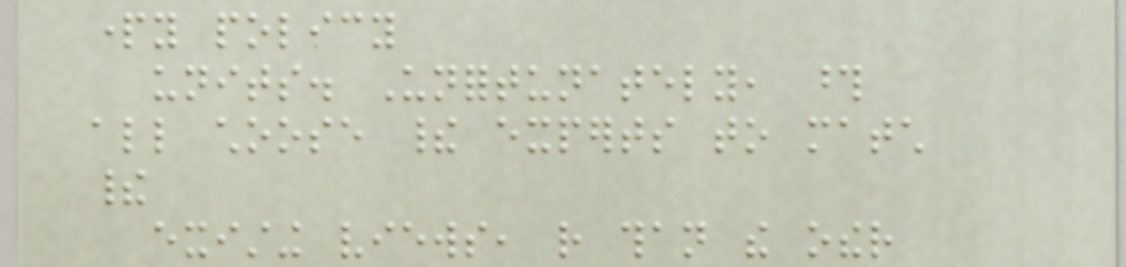party policy
units. Unfortunately, those
all choose their experts to match
their
existing views, rather than the other
